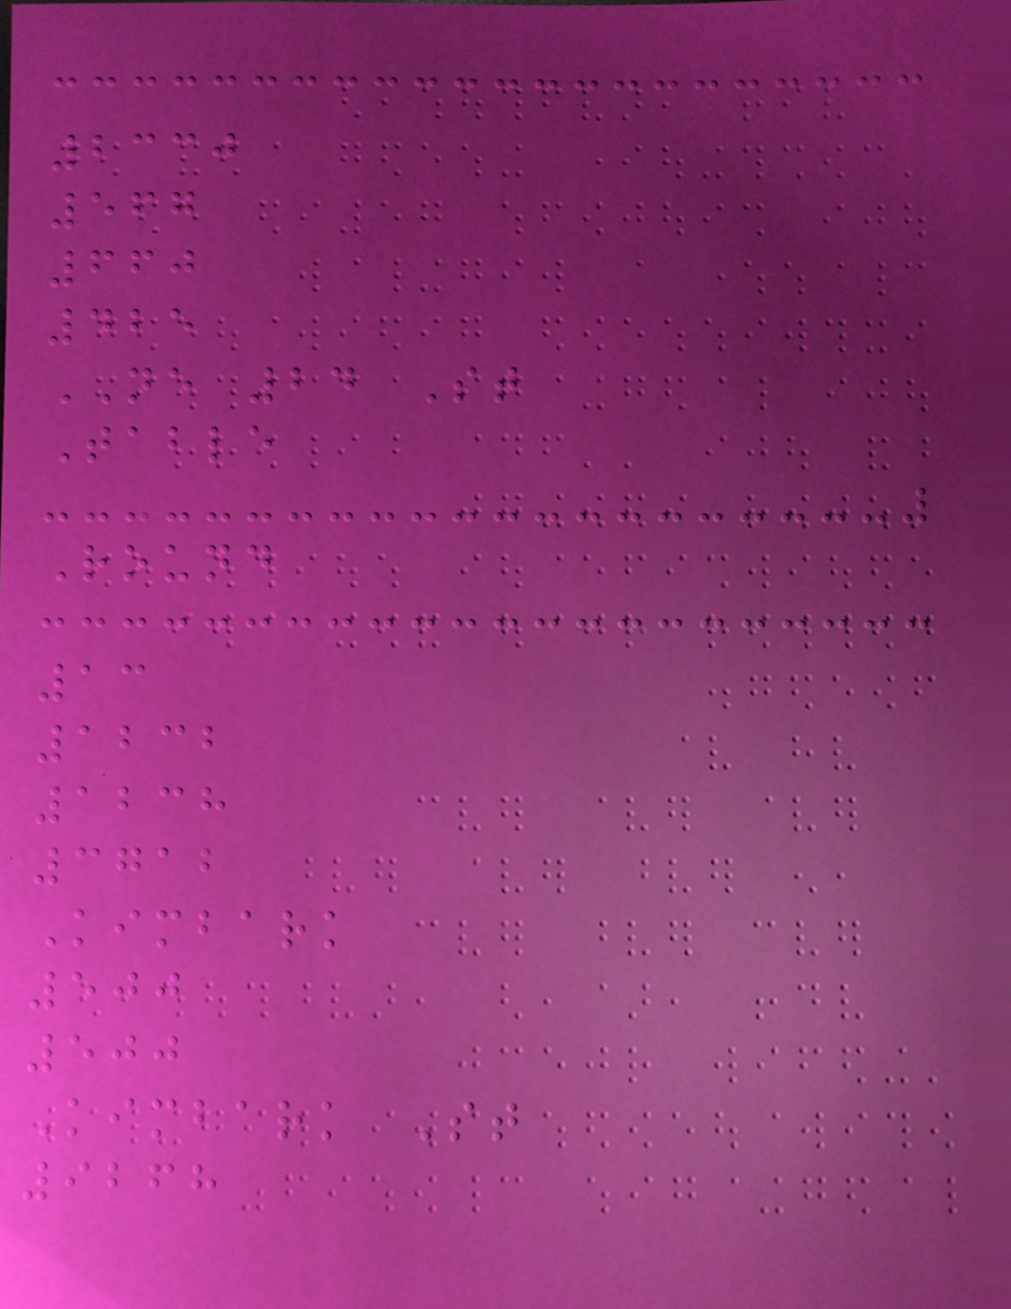2330
567
660
425
NE 24 St
Table
Round
13
1232
1238
3712
Kimbark
500
500
Kimbark St
9268
